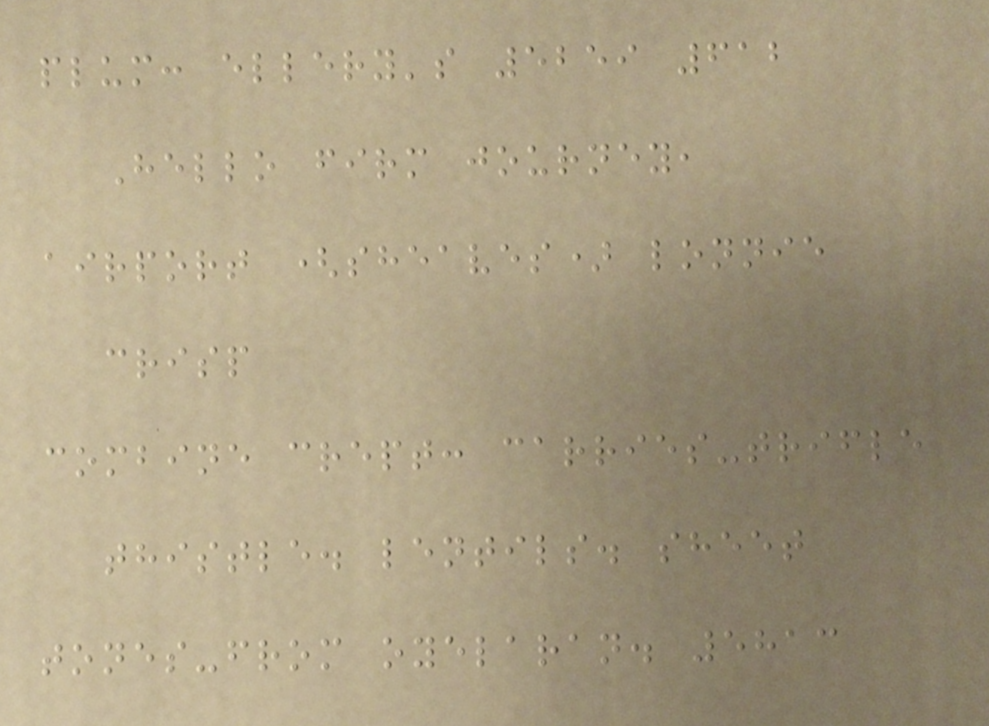plum: ellery's 5259 612
Hello firm journey,
airport (sheaves) lonnie
crisp
combine crept: carries-trifle
thistle. lentils. sheet
tones-from oyelaran. 5813
